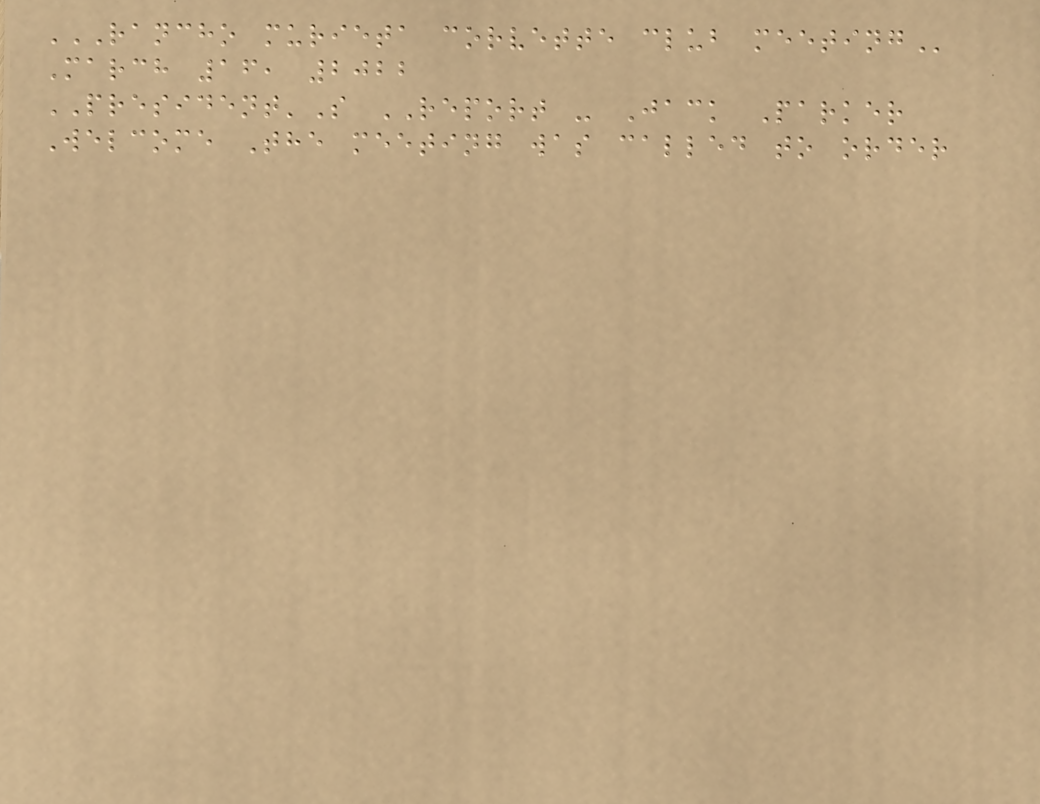RANCHO MURIETA CORVETTE CLUB MEETING
March 16, 2022
PRESIDENT'S REPORT - Jack Parker
Welcome The meeting was called to order
